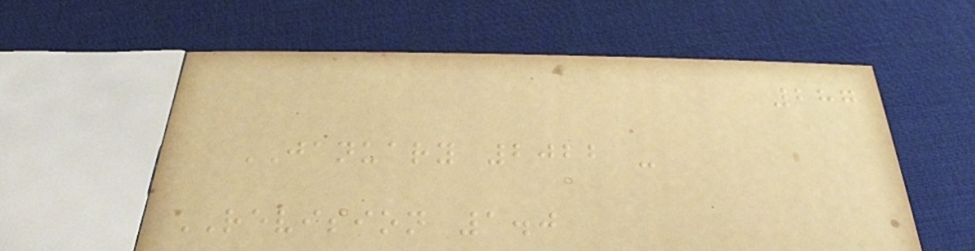287
JANUARY 2022 -
REVISION 1.0
